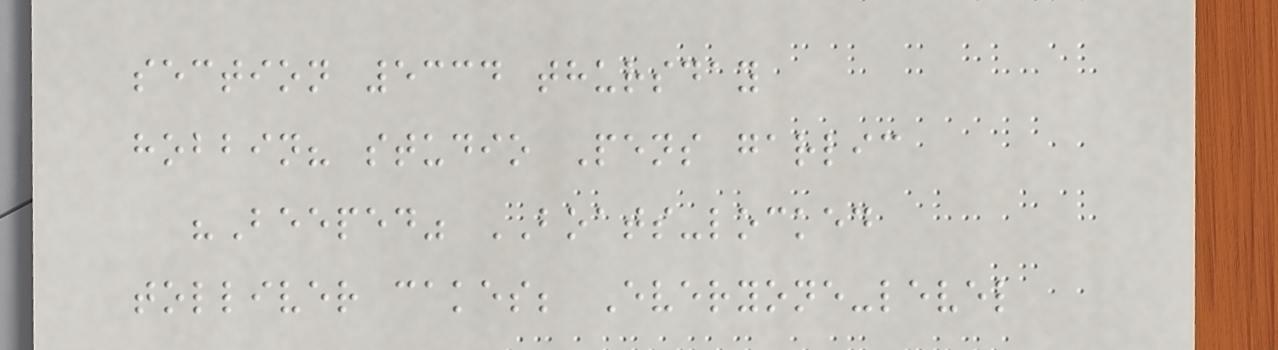section 5334 thursday
hobbin? studio Pens garlic
"Beeped" BOATS-locked
tolliver cakes; Everyone-level
